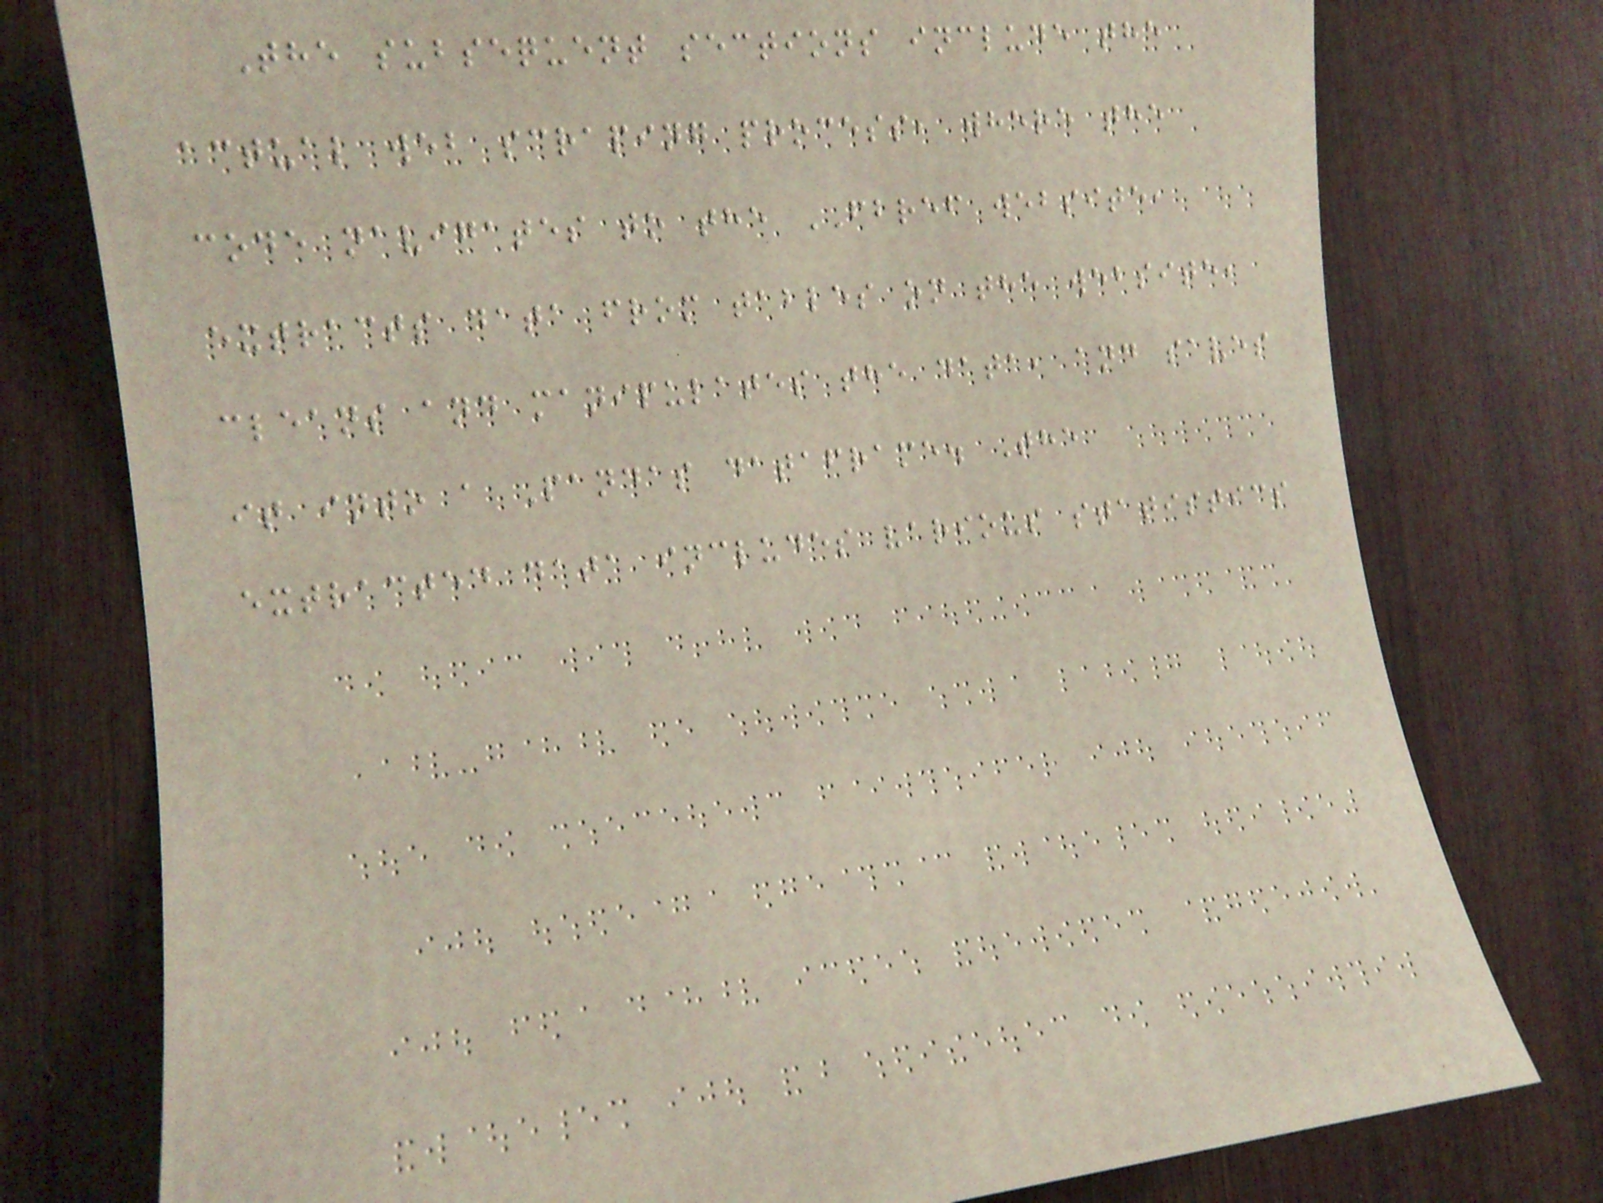The subsequent sections include the
actual web scraping process, where the
code navigates to the FBREF website,
extracts data from tables on the website,
cleans and manipulates the data, and saves
it into a Pandas dataframe. The
extracted data includes various statistics
